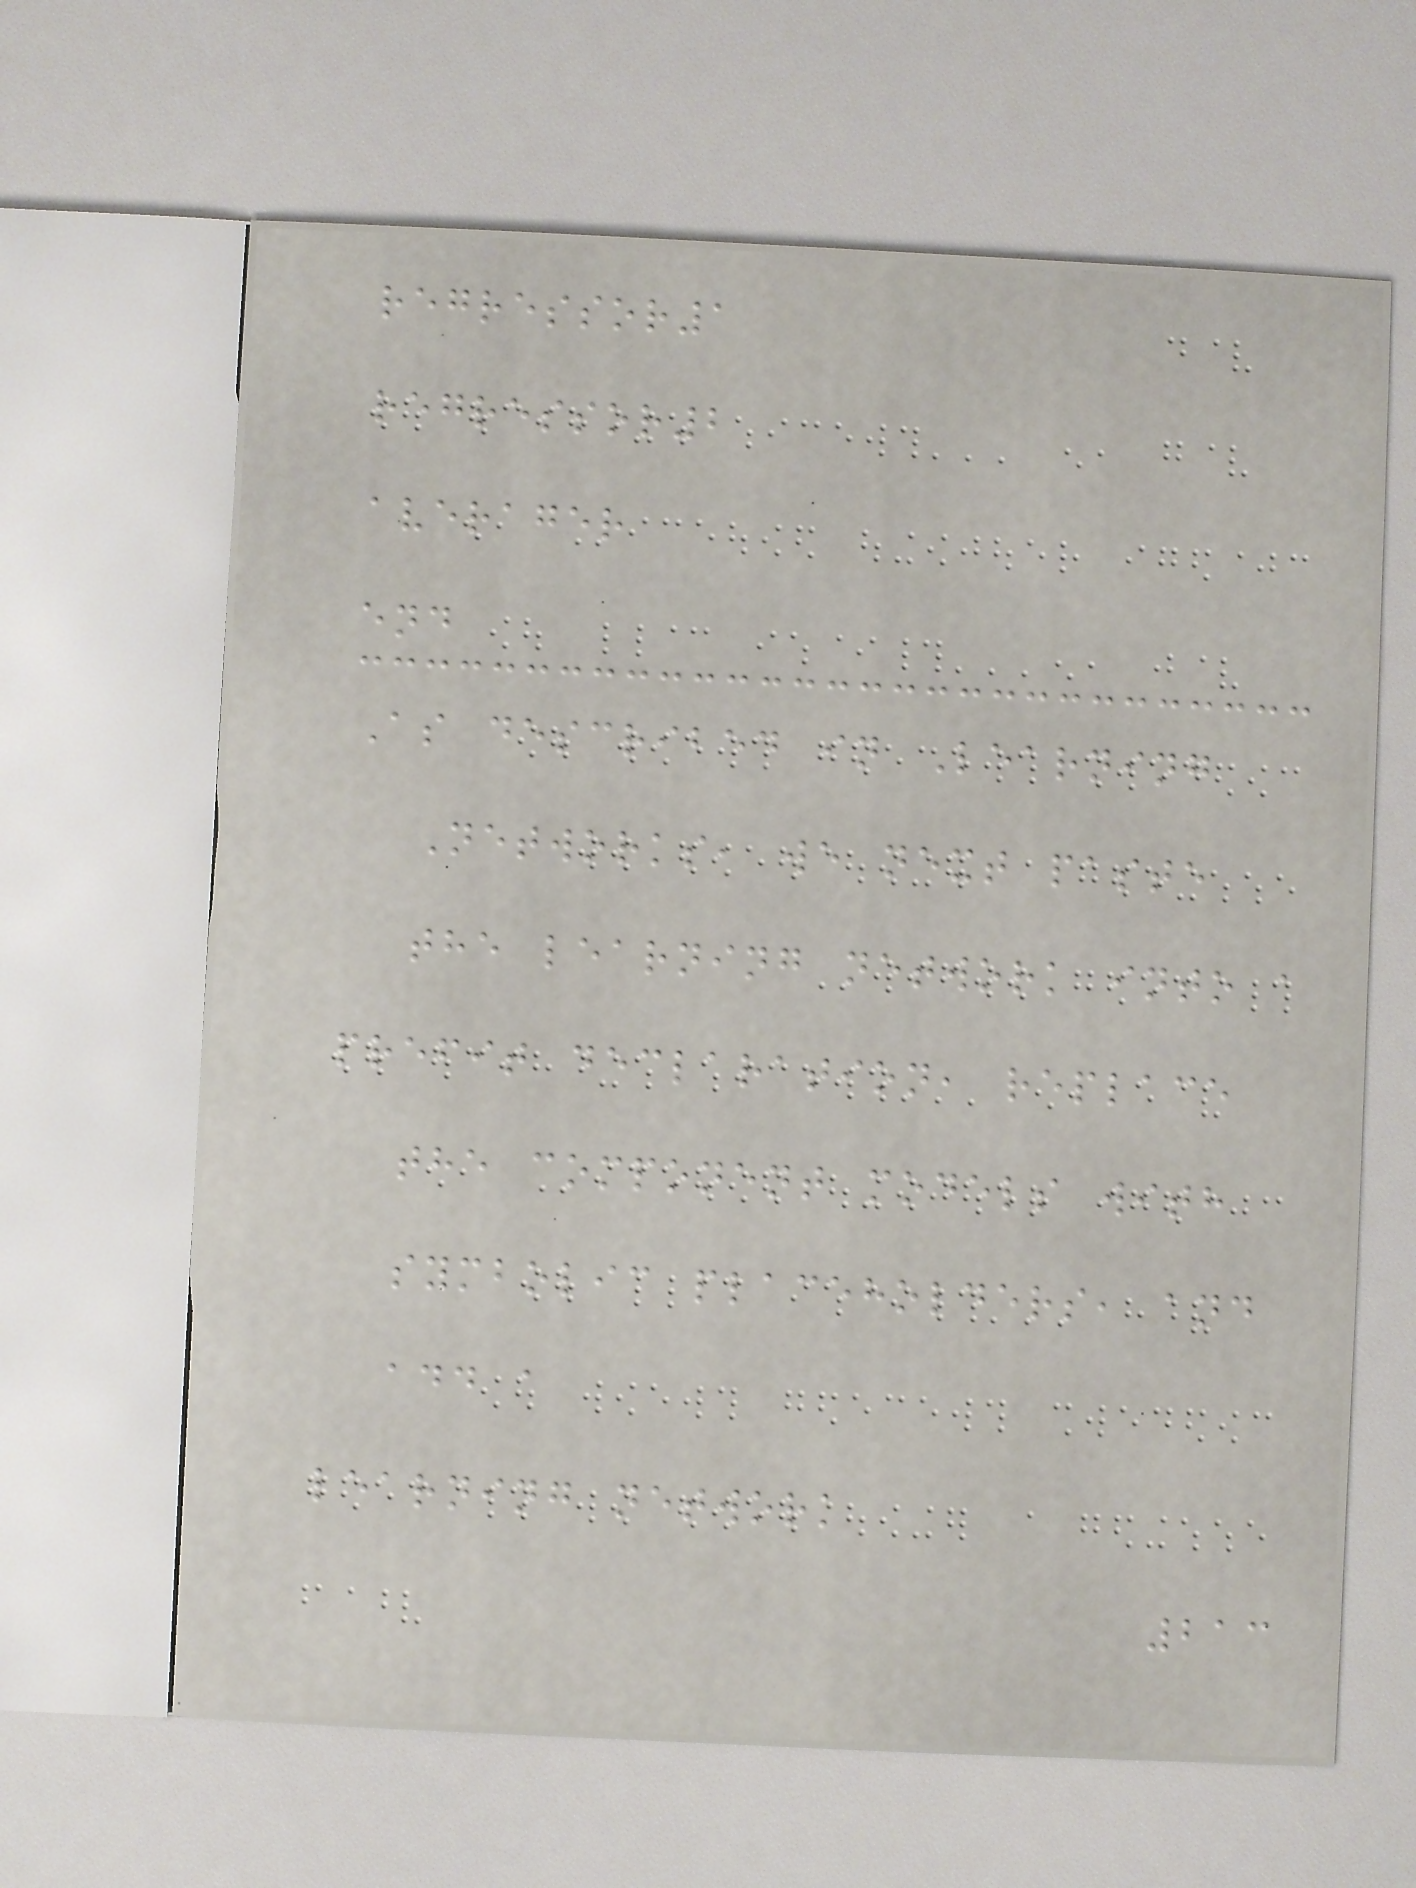regressor1
regressor2
averager
end
As described in Learning
Networks, we next paste
the learning network into a
prefit declaration, replace
the component models with
symbolic placeholders, and
add a
learning network
213
